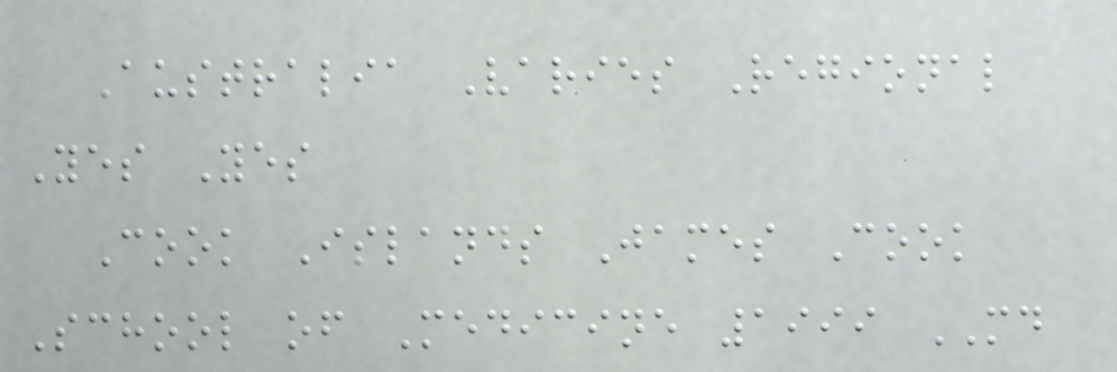Australia Varies Regional
Yes Yes
Cook Islands James Cook
School of Medicine 1999 MD
